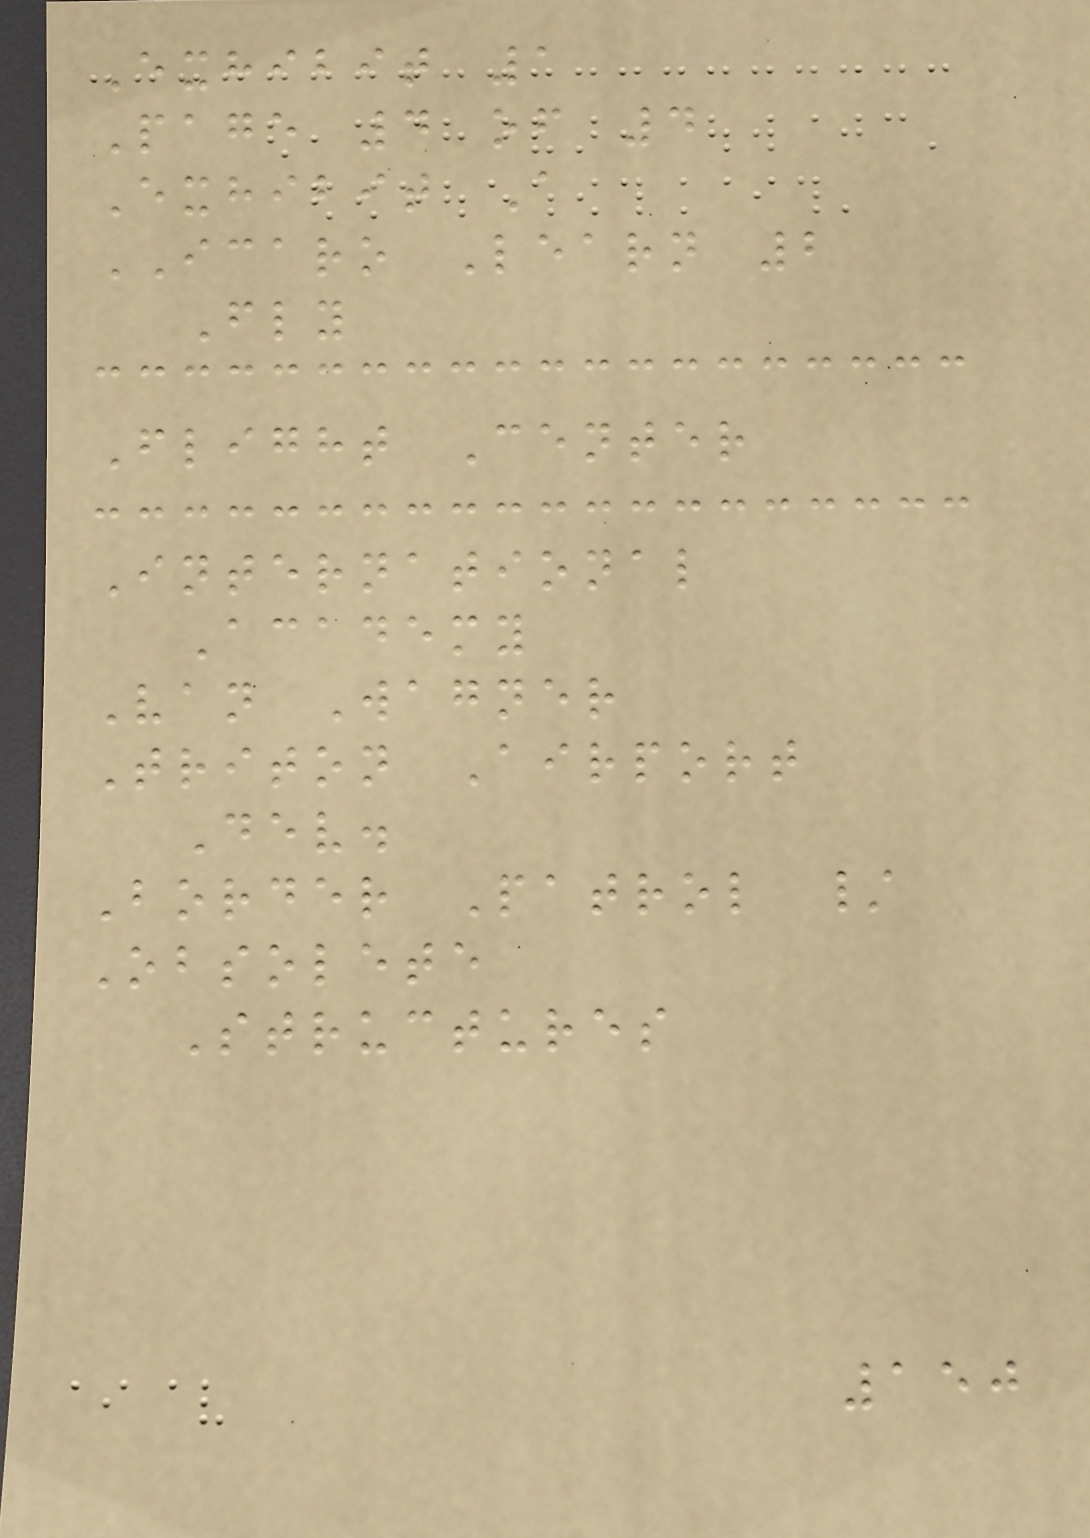Exhibit 1
Page 4 of 4
Exhibit A
ICARO Learn 2
Fly
Flight Center
International
Academy
Van Wagner
Triton Airport
Dev.
Border Patrol /
Obsolete
Structures
150
